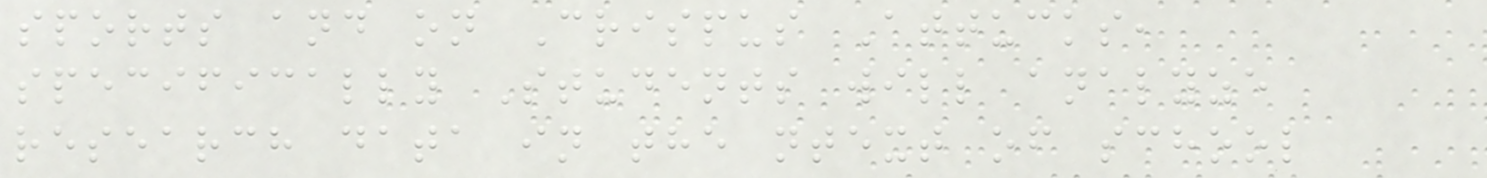sports and on Crispus Attucks,
specifically Students will analyze
research data in the ntext of school
